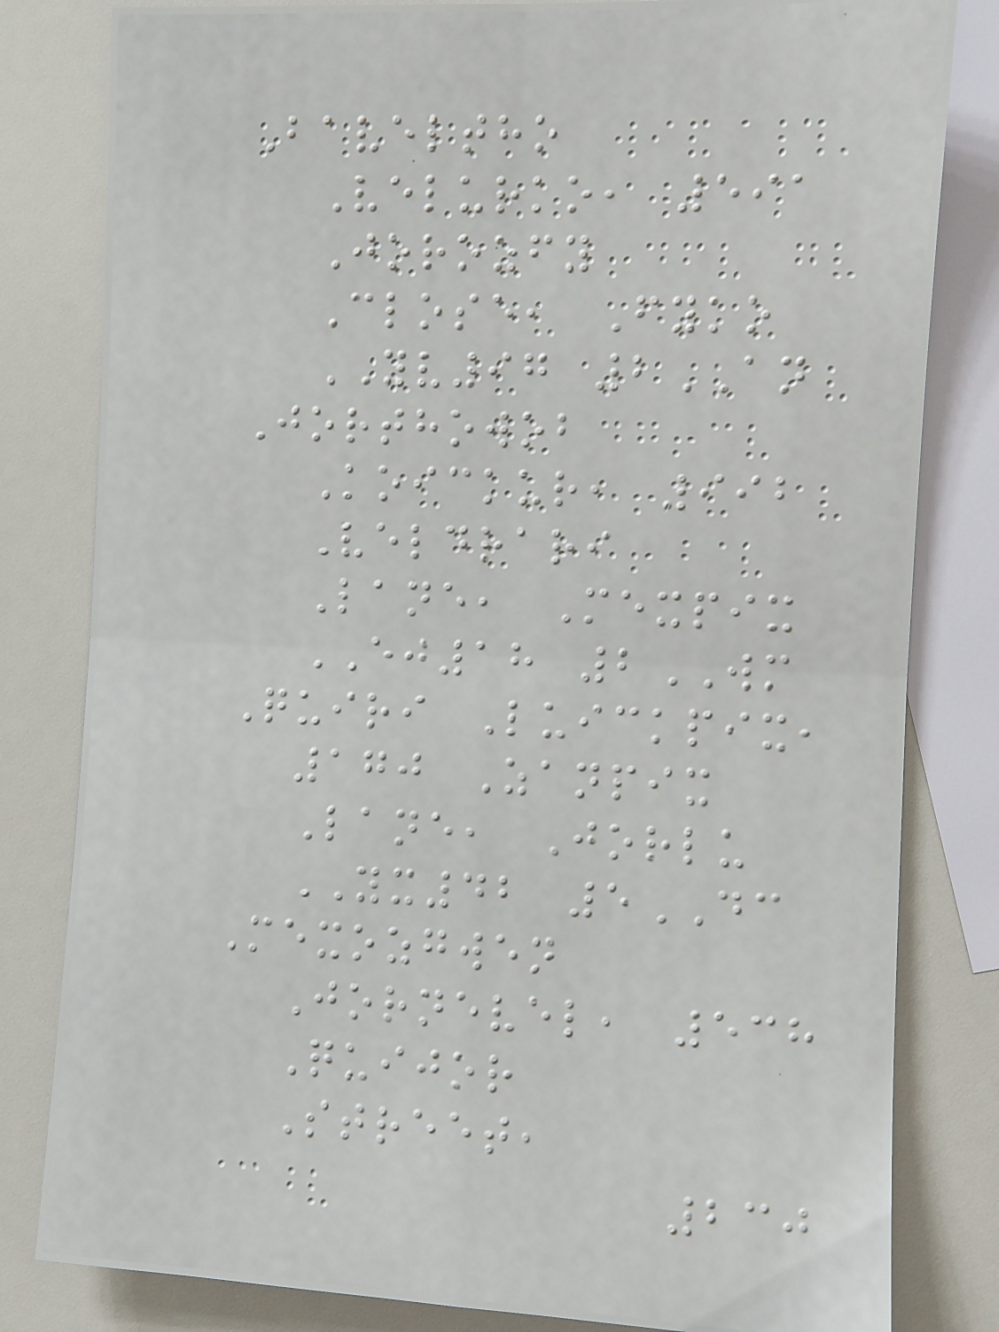Baveltho
Velurko, 591
Jorozfy
Close, Fyko
YV97 2AN
Jorthowob
Koickur, 992
Veldrari
Lane, Mexpix
EJ18 2WM
Quiri Luickpix,
170 Zanpix
Lane, Jorlu
YX42 5DC
Mexozgwen
Jornevel, 538
Quijor
Street,
230
